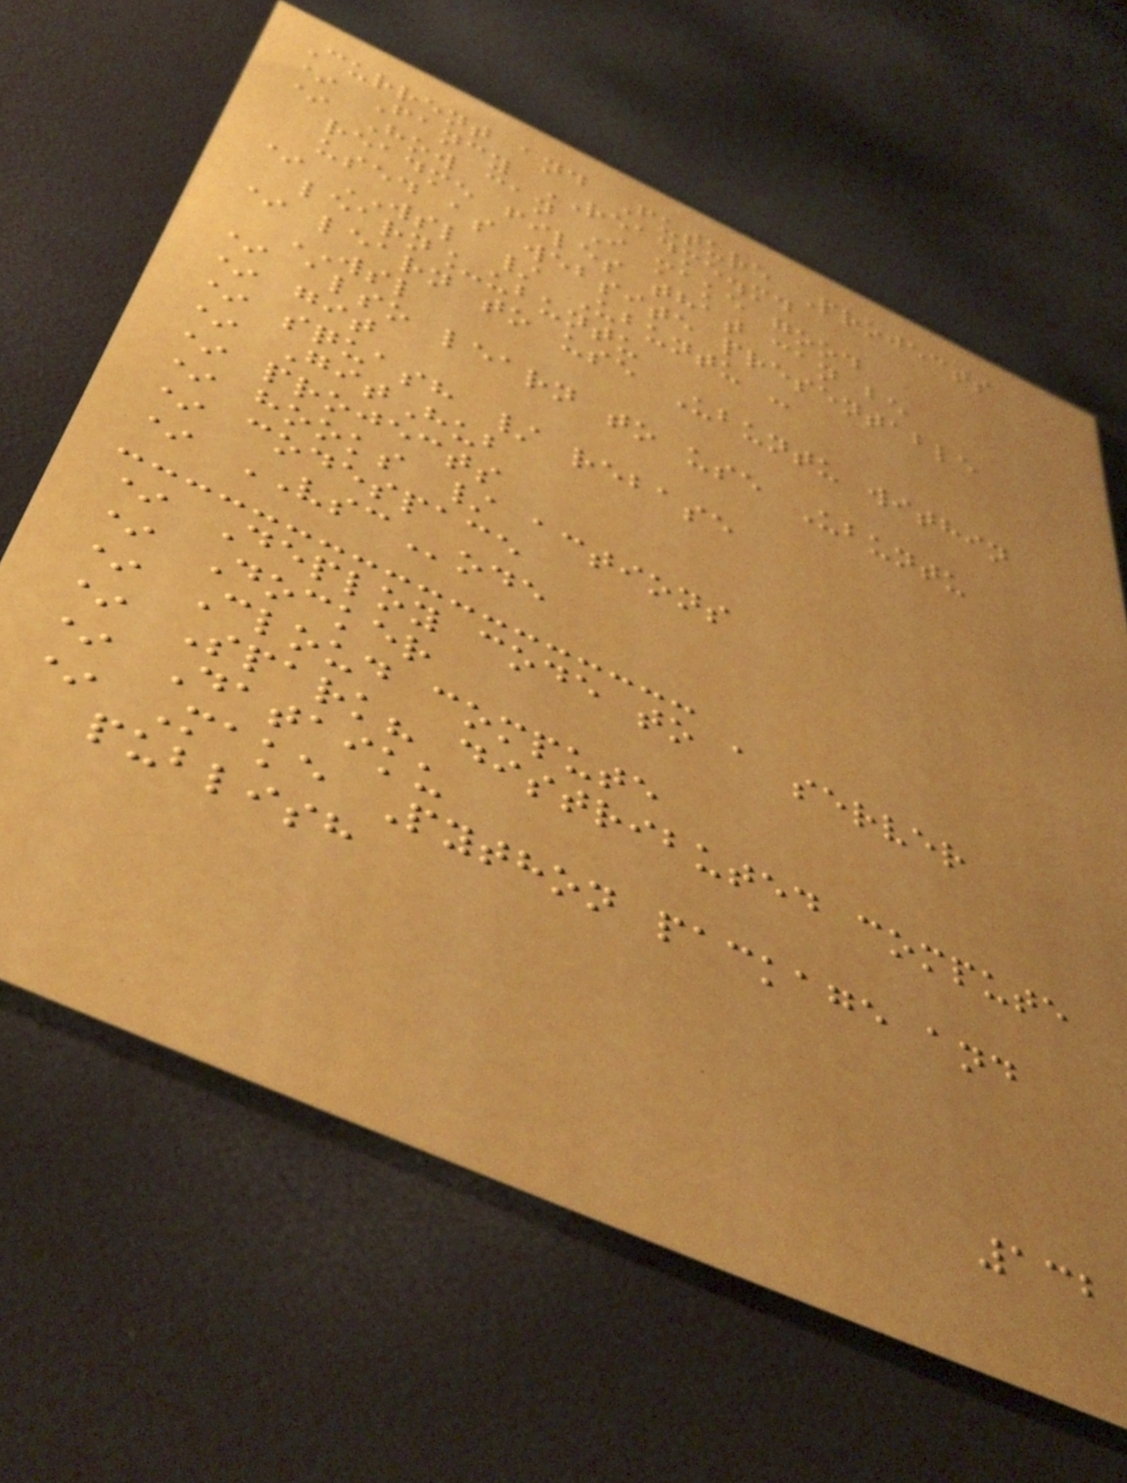Current and Future Projects
* Fancy README.md
* How can I make good
readme files that can be
used as website presentable
* WSL / Ubuntu -
learn_ubuntu
* learn to use Ubuntu within
WSL
* also learn to use Ubuntu
* git
* squash / rebase
* GitHub
* projects
* hooks / actions
* codespace
* VSCode
* Deploy code to a server
* Docker
* Cloud compute
* Spark? distributed compute
* Dataiku
* Make Python package and
publish
132
